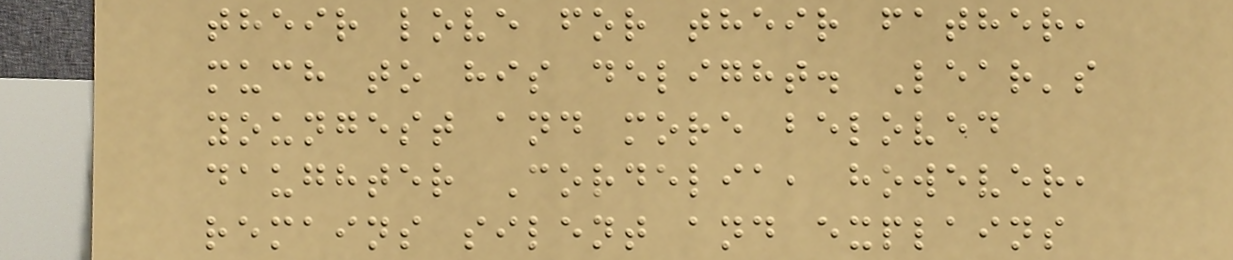their love for their father,
much to his delight. Lear's
youngest and more beloved
daughter Cordelia, however,
remains silent and explains
